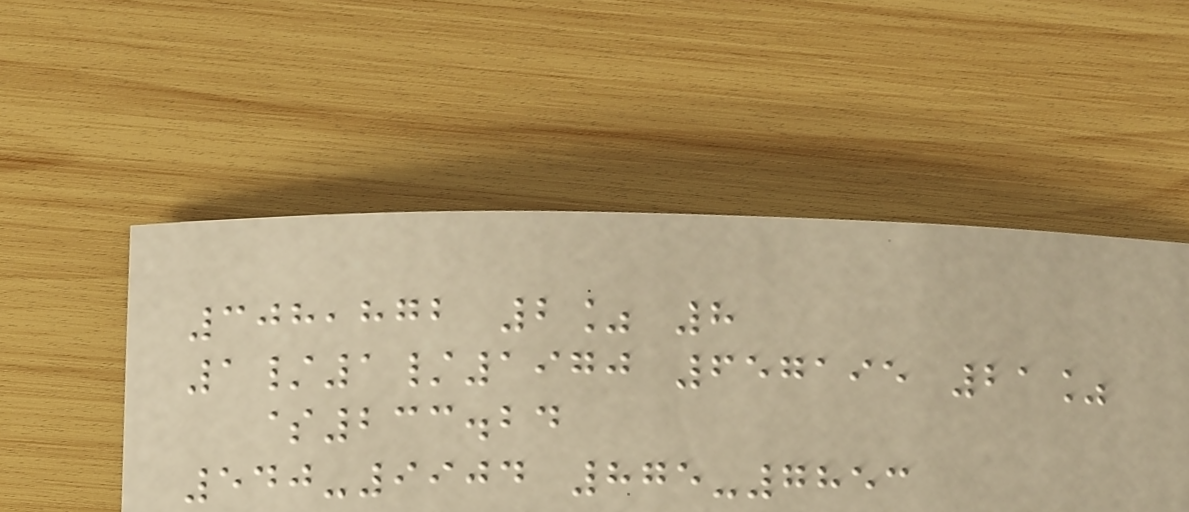308,872 2% 8
1/1/1970 657195 21%
$233.24
540-9904 875-7853
